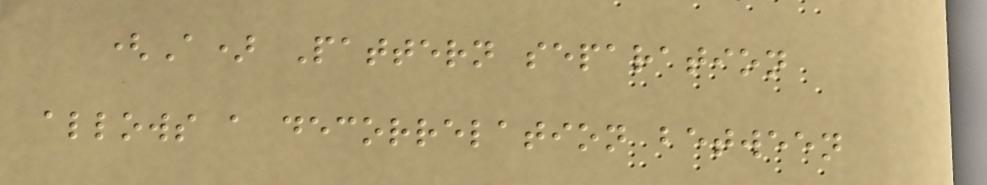(A) Pattern separation
allows a decorrelation between
